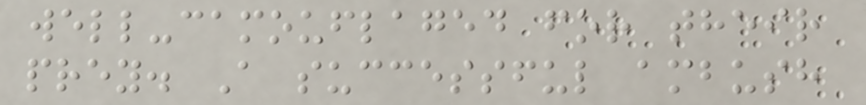well-camouflaged for their
prey. A successful ambush
